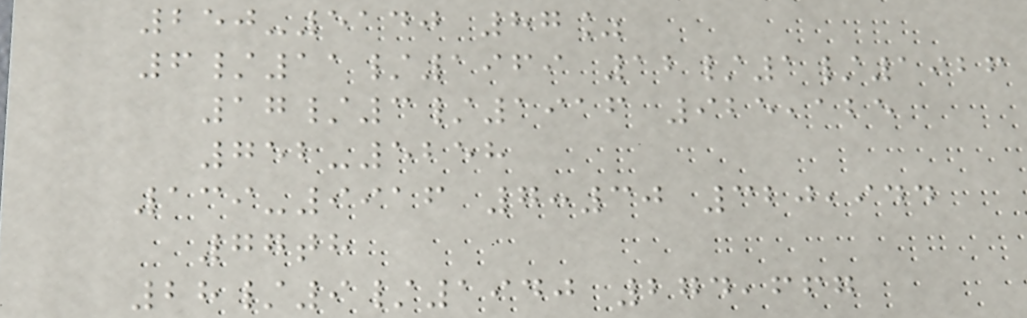250-5140 87%
6/11/1969 12/1/1926
17/3/1916 925,125
752-5258
139-9916 7:30 320,944
77th
28/9/1940 274,667
